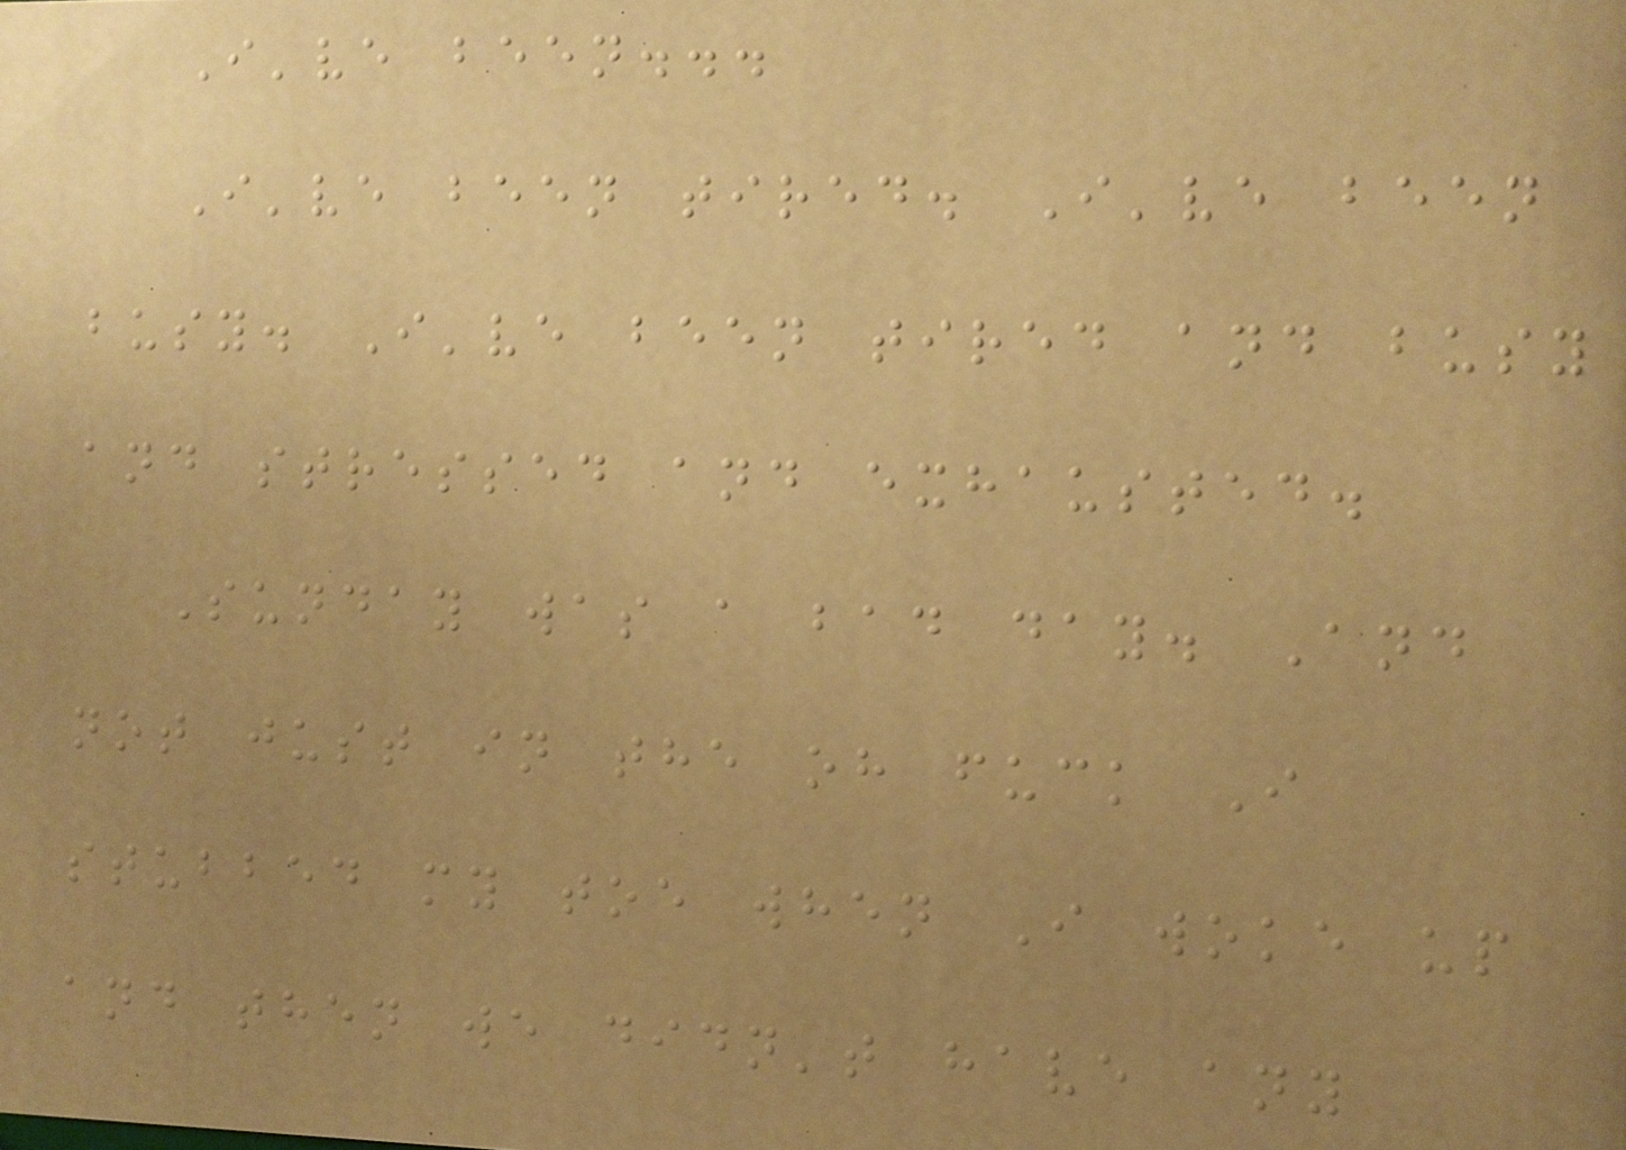I've been...
I've been tired. I've been
busy. I've been tired and busy
and stressed and exhausted.
Sunday was a bad day. And
not just in the oh fuck I
stubbed my toe when I woke up
and then we didn't have any
